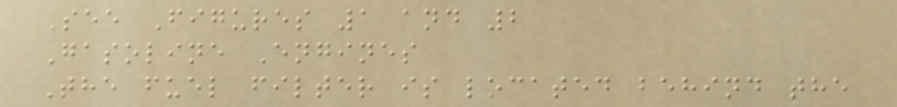See Figures 1 and 2
Gasoline Engines
The fuel filter is located behind the
